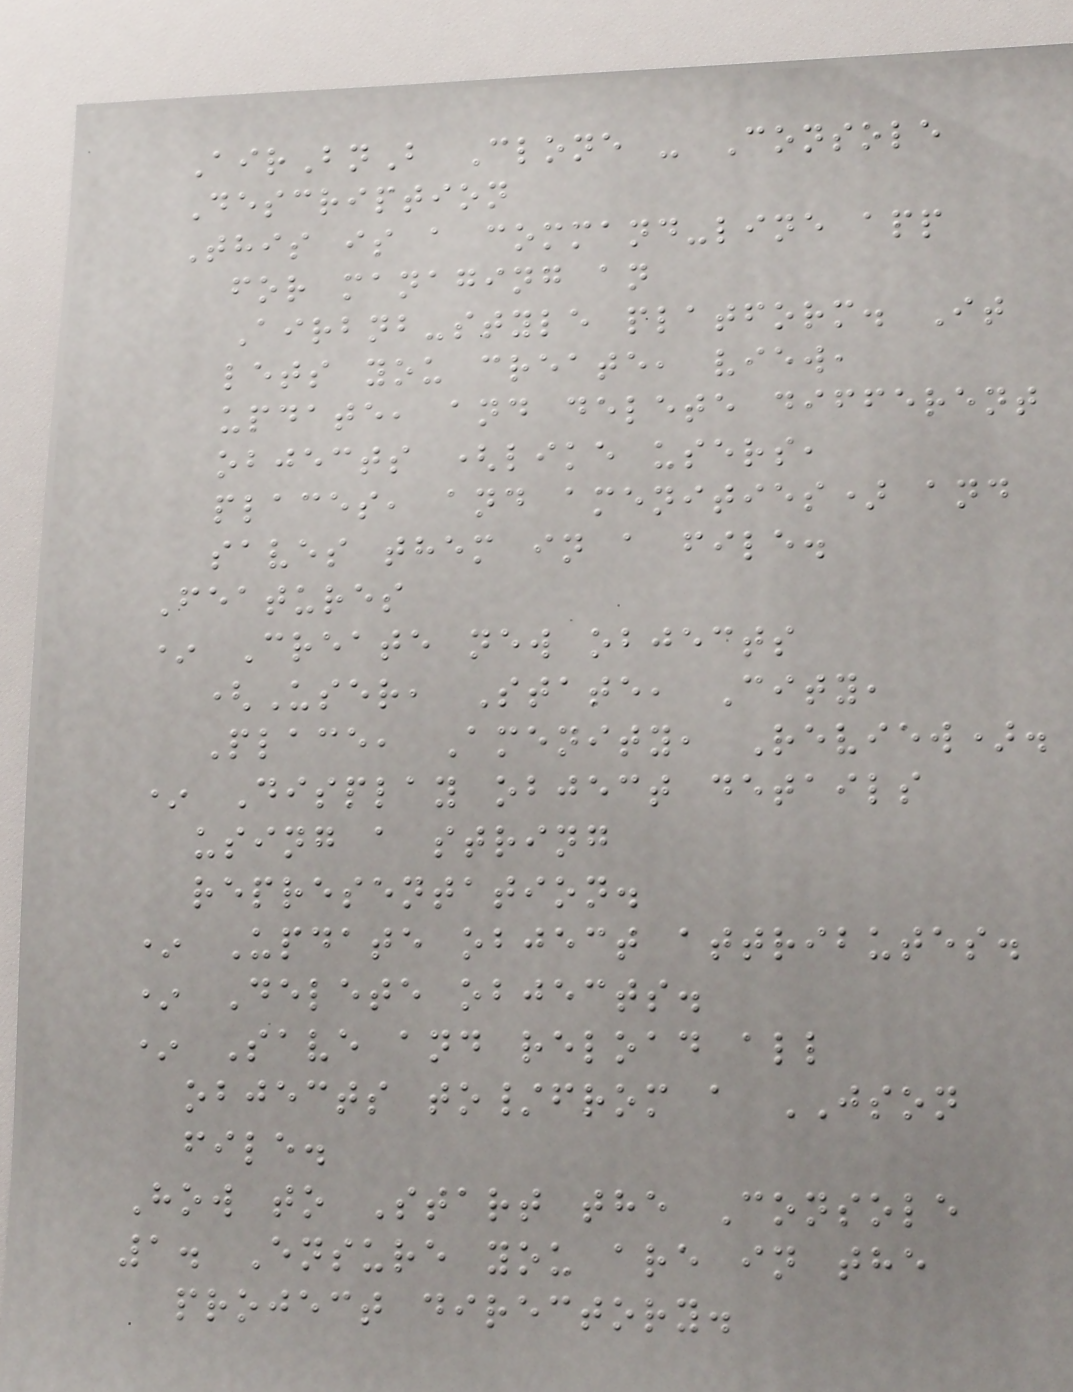AirBnB Clone - Console
Description
This is a command-line app
for managing an
Airbnb-style platform. It
lets you create, view,
update, and delete different
objects (like users,
places, and amenities) and
saves them in a file.
Features
* Create new objects
(User, State, City,
Place, Amenity, Review).
* Display object details
using a string
representation.
* Update object attributes.
* Delete objects.
* Save and reload all
objects to/from a JSON
file.
How to Start the Console
1. Ensure you are in the
project directory.
